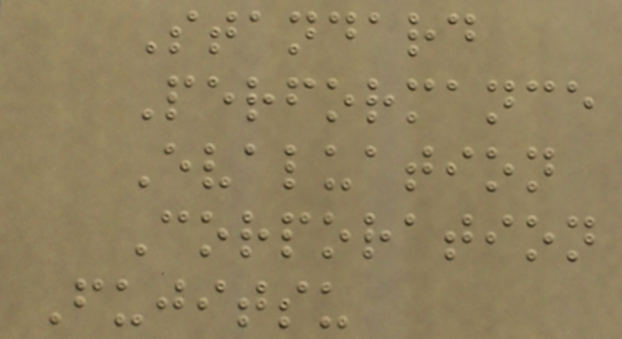Standard
Performance
Evaluation
Corporation
Fujitsu
